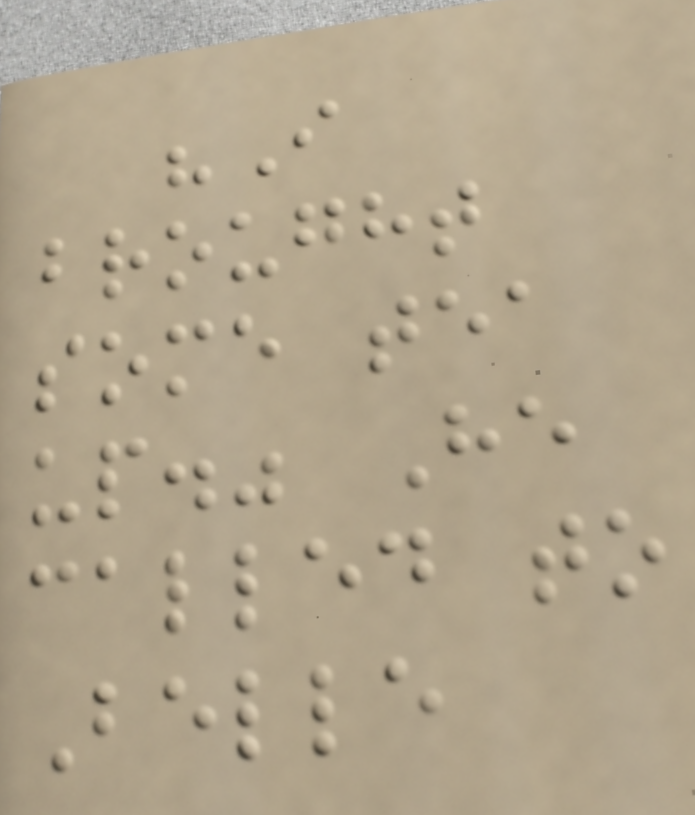"I
brought
some tea
up." He
called to
Belle
